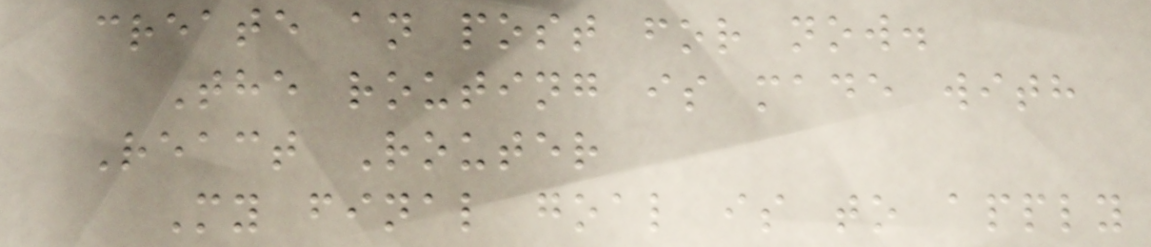create an post for now.
The routing is made with
React Router
My final goal is to apply
